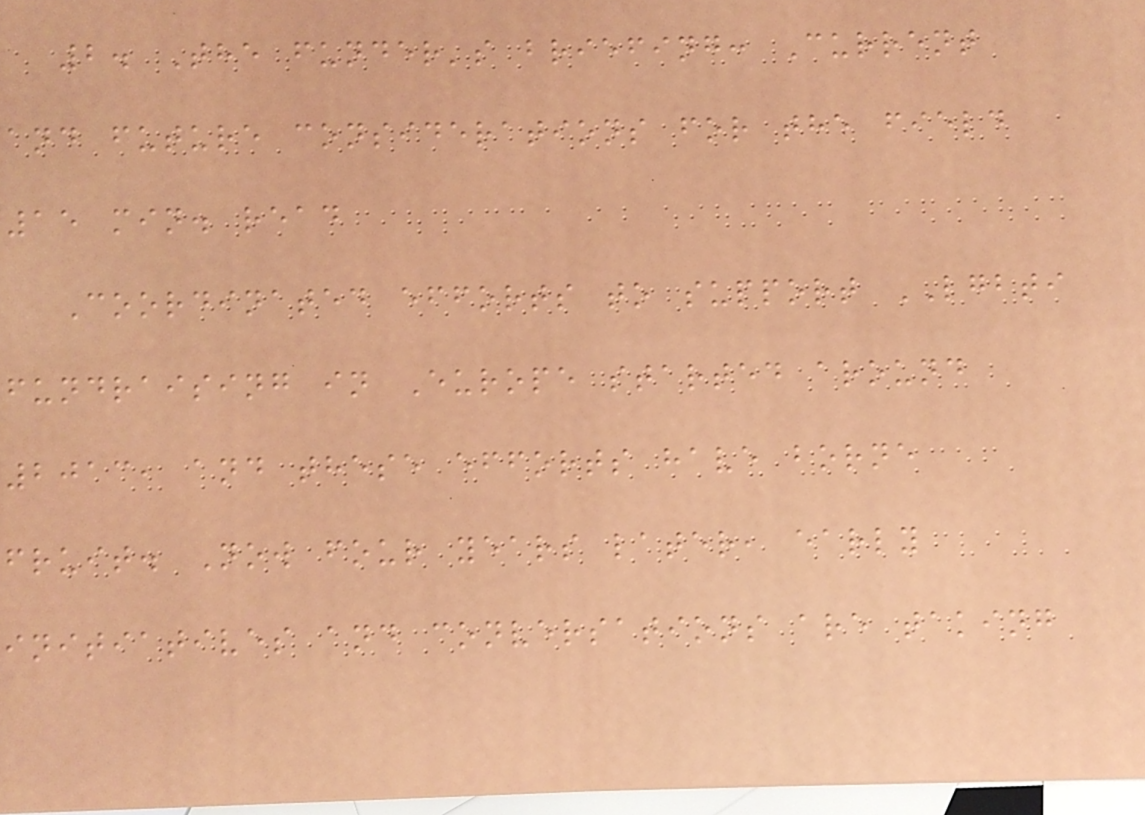2. The funder's briefing: Current
and future considerations for the field
15 min. read
Coordinated efforts to support LGBTI
fundraising in Europe started around
2013, and these efforts have borne
fruit. Now four years later, early
initiatives and conversations are taking
